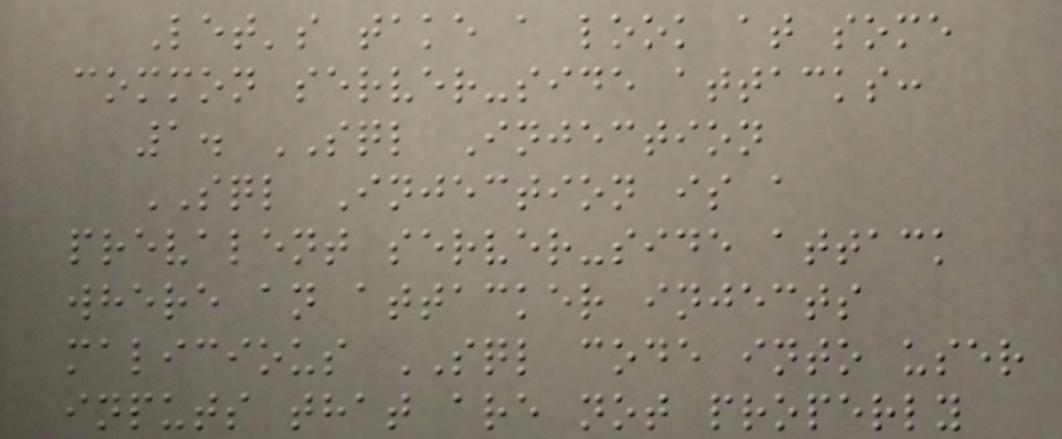Let's take a look at some
common server-side attacks:
1. SQL Injection
SQL Injection is a
prevalent server-side attack
where an attacker injects
malicious SQL code into user
inputs that are not properly
